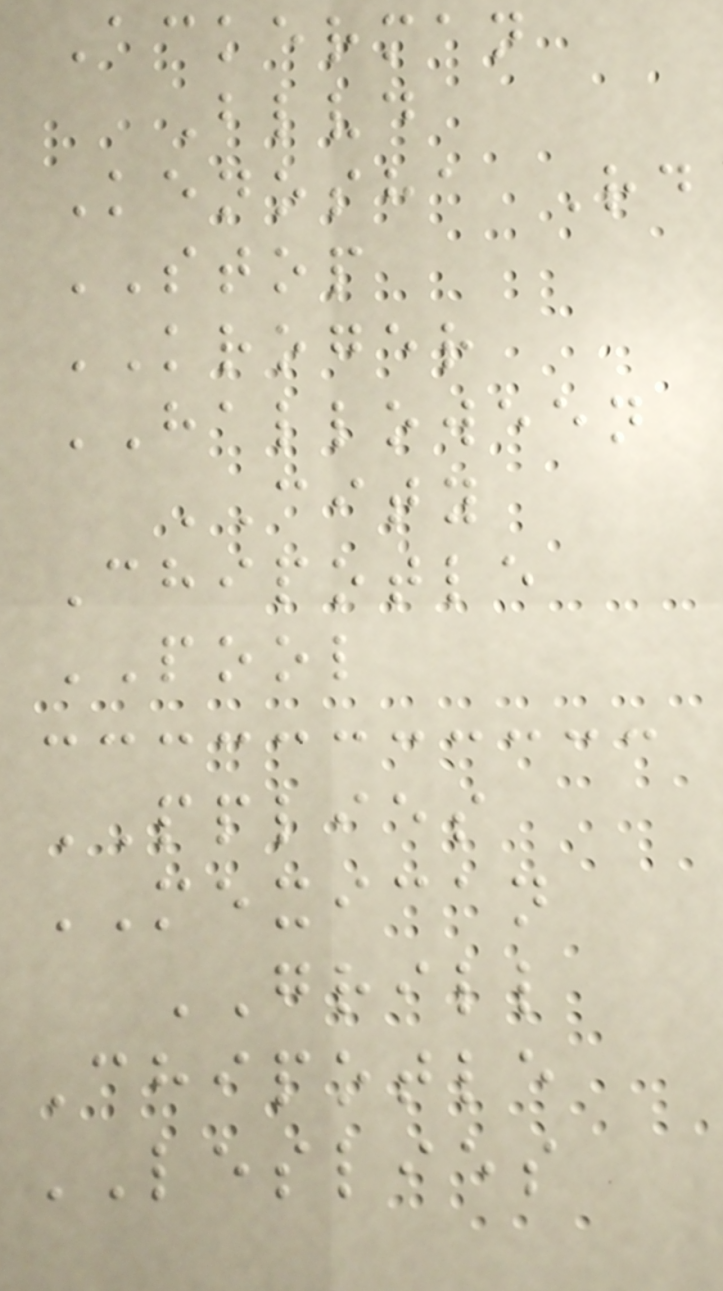Ackerman
Blvd
Kenosha Rd
STOP
KROGER
HALLOWEEN
CITY
Chipotle
POOL
PPLIES
MEXICAN
GRILL
Chipotle
LESLIES
